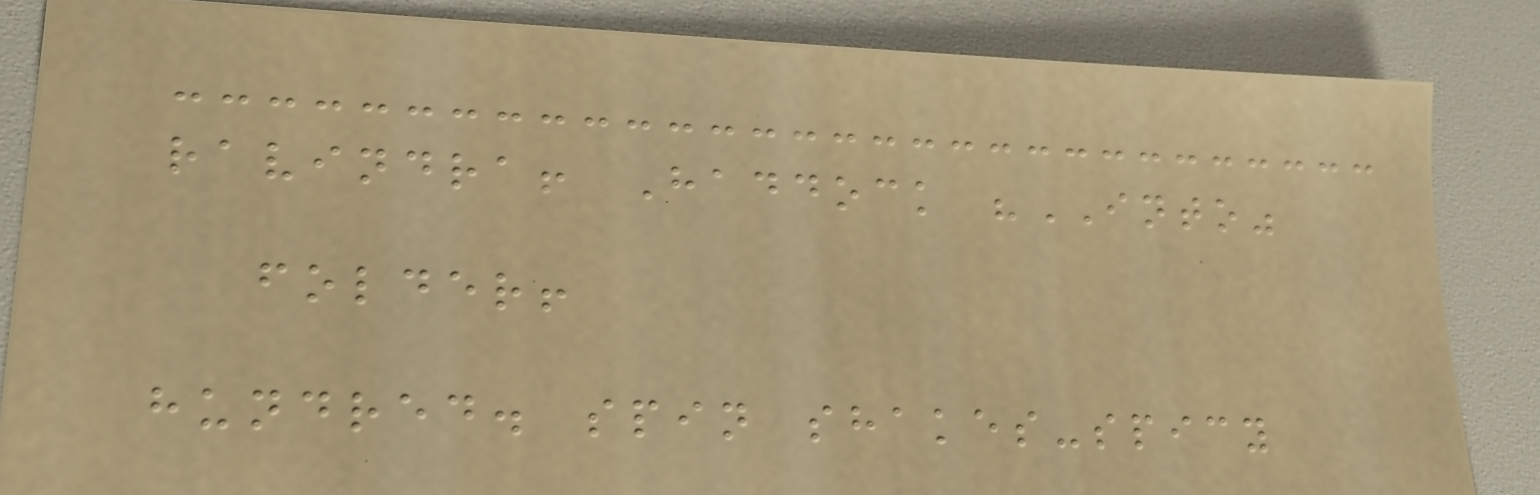ravindra! Haddock "INTO"
folder!
hundred. spin shakes-spicy
